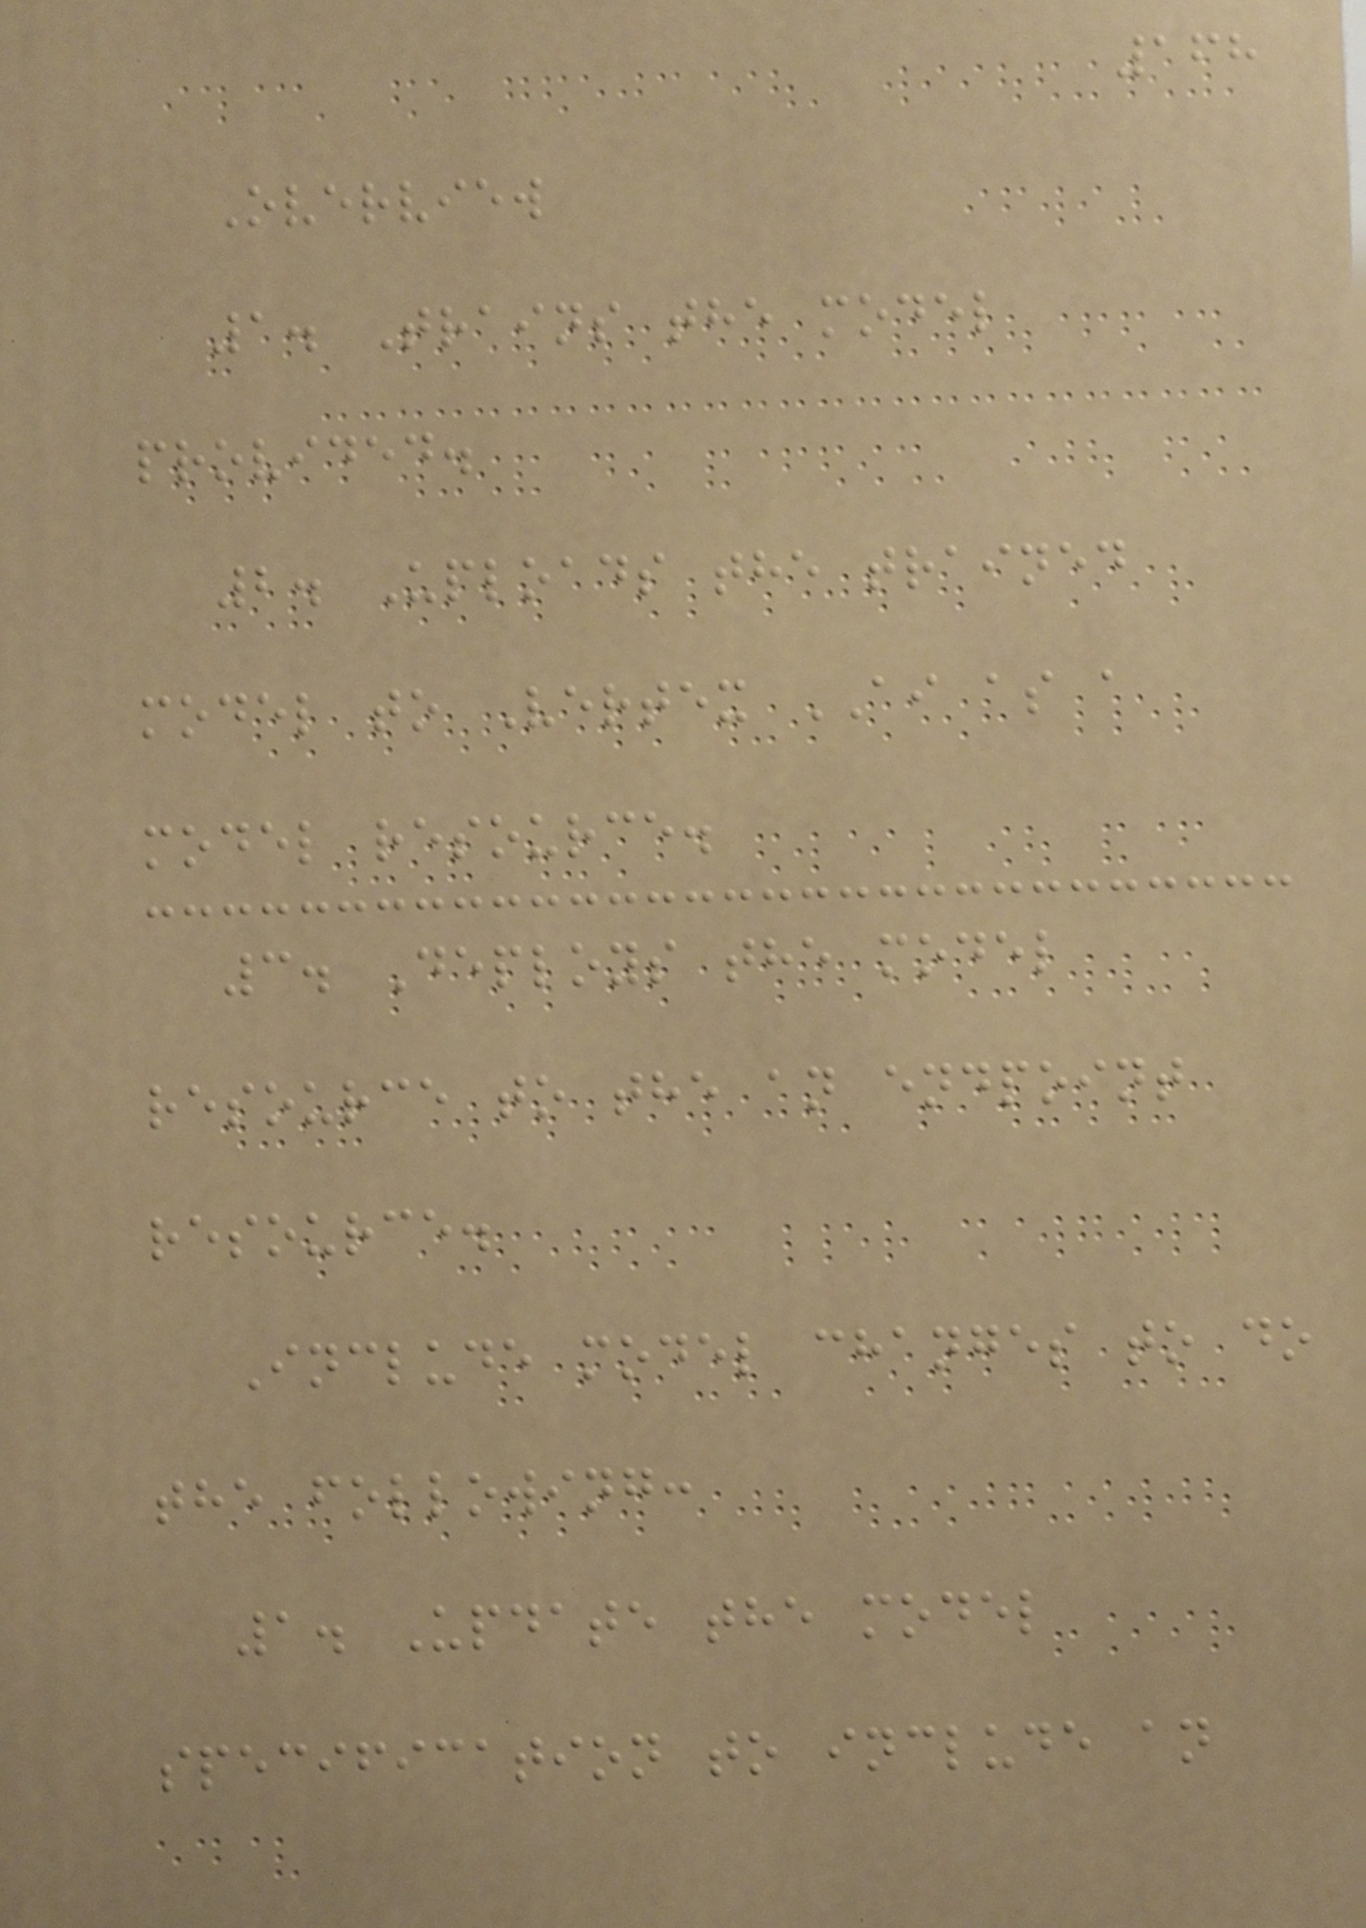168
Overview
1. Trains the model
provided.
2. Uploads the trained
model to Vertex AI as a
model resource.
3. Deploys the model
resource to the an endpoint
resource.
Include model changes to do
the following:
1. Update the model
specification to include an
